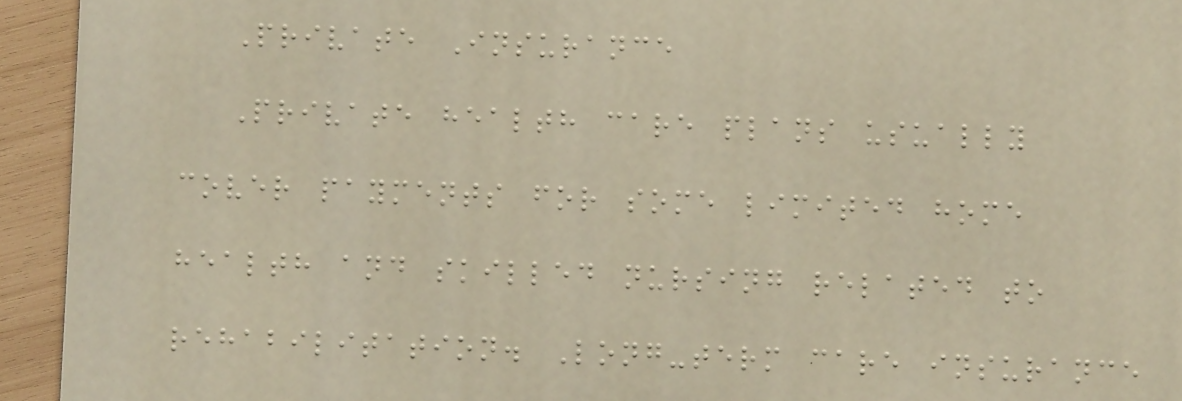Private Insurance
Private health care plans usually
cover payments for some limited home
health and skilled nursing related to
rehabilitation. Long-term care insurance
